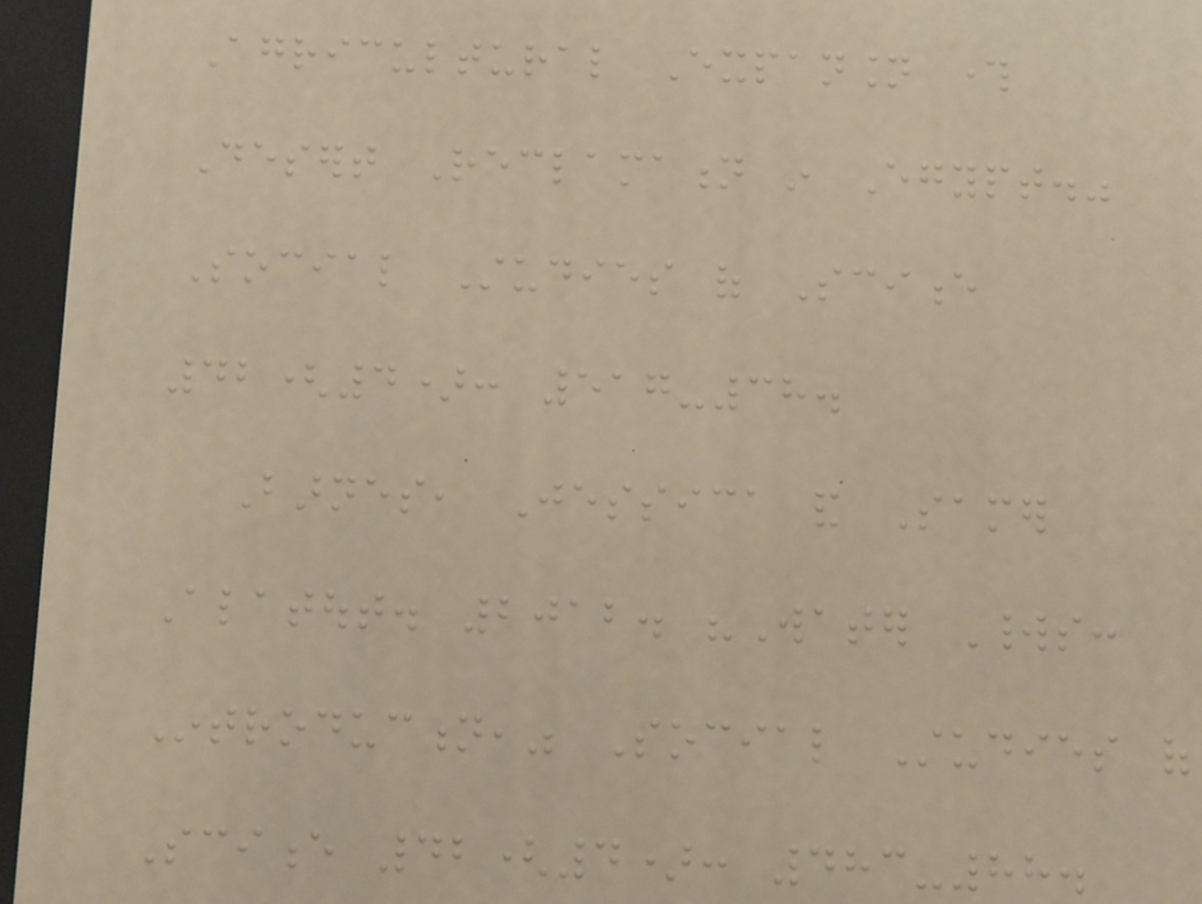Agricultural Expansion through
Desert Reclamation in Egypt."
Social Studies of Science
42(4): 517-38.
Barnes, Jessica and Samer
Alatout. 2012. "Water Worlds:
Introduction," Social Studies of
Science 42(4): 483-88.
